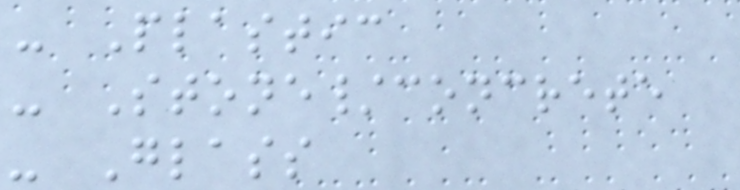- Plastic
- Stone/concrete
- Glass
